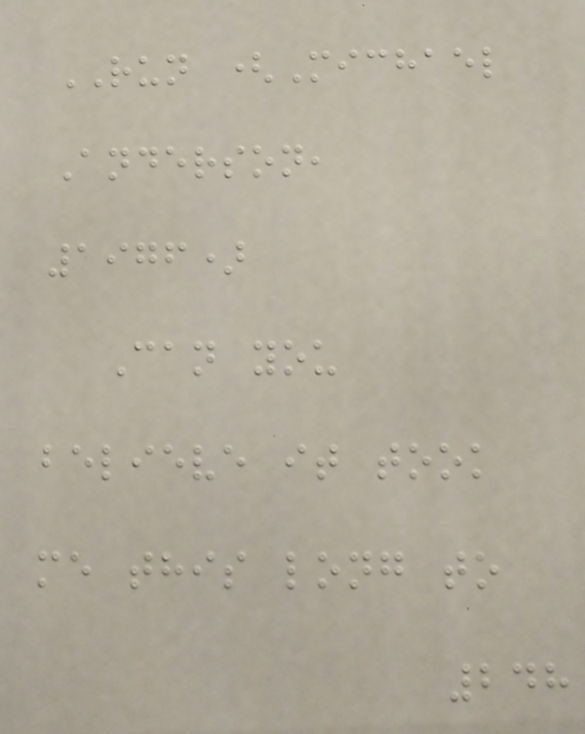RUN (Michael
Anderson,
1976)
Can you
believe it took
me this long to
248
